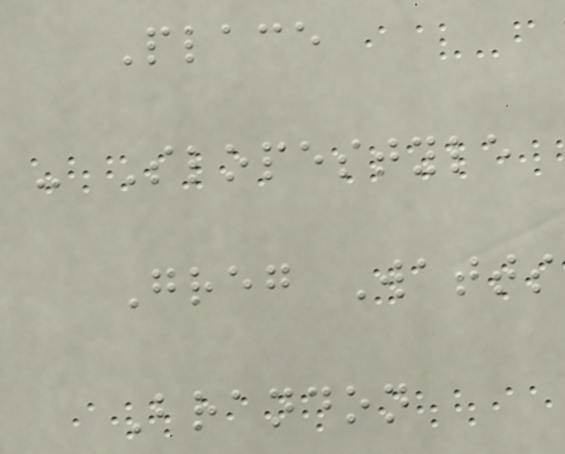Place
- Slopestyle
Greg Watts
Brandon
